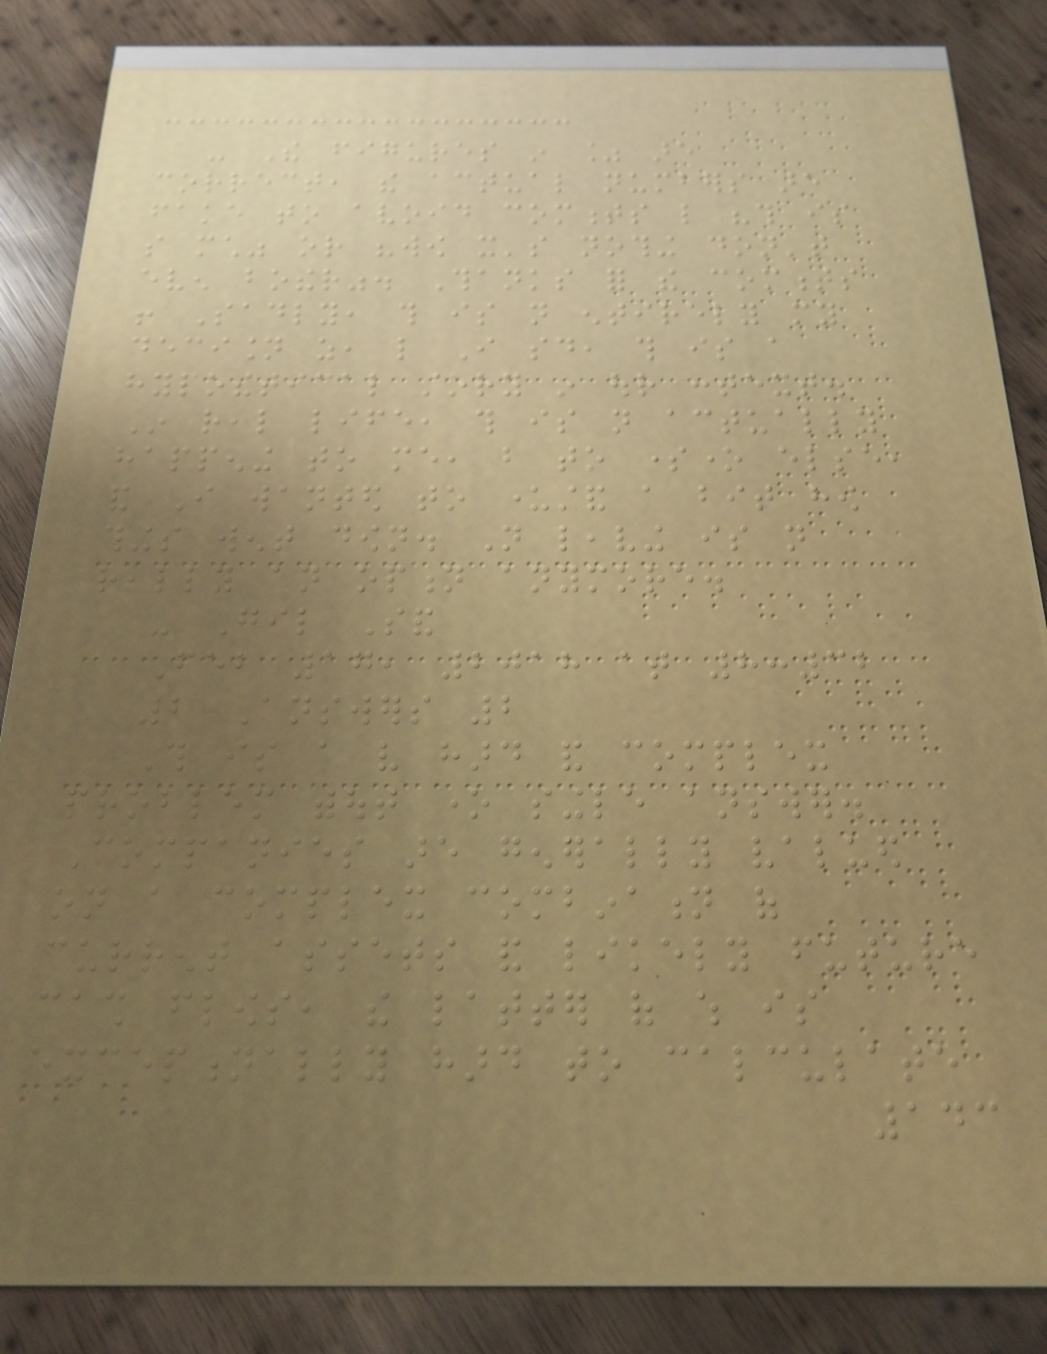- The figures in % are
correct, the actual numbers are
fake to avoid comments like "this is
so much" or "wow it's nothing don't
even bother". Thanks for the comments
! Sadly, this is not entirely my
decision as, like I said, this is a
hypothetical story in our context.
In real life, this is not actually
happening to me, but to someone else,
and I wanted to understand a bit how
things went down. Not leaving is not
really an option anymore.
- Gil Sand
Feb 17, 2018 at 8:32
2 Answers 2
This is a very hard and complex
problem without one single answer.
Companies are generally valued
on a complex combination of
current assets and likely future
cash flows, the latter of which is
exceptionally hard to calculate
143
